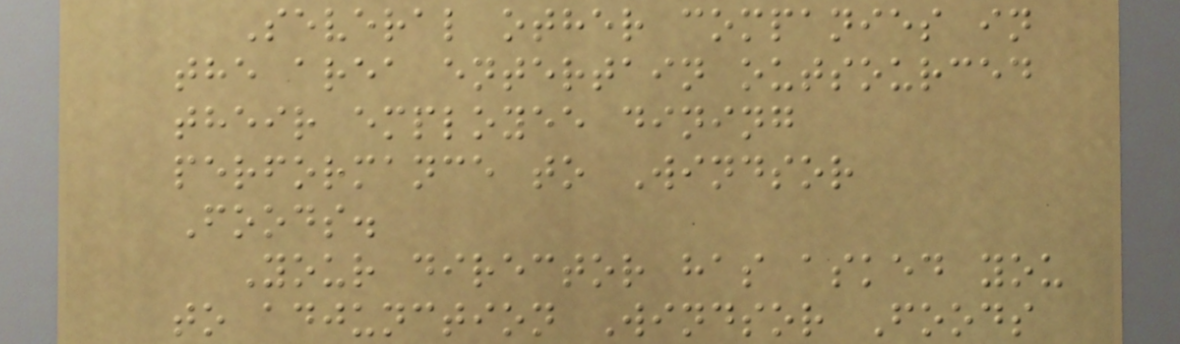Several other companies in
the area entertain outsourced
their employee dining
performance to Windsor
Foods.
Your director has asked you
to adjunction Windsor Foods
